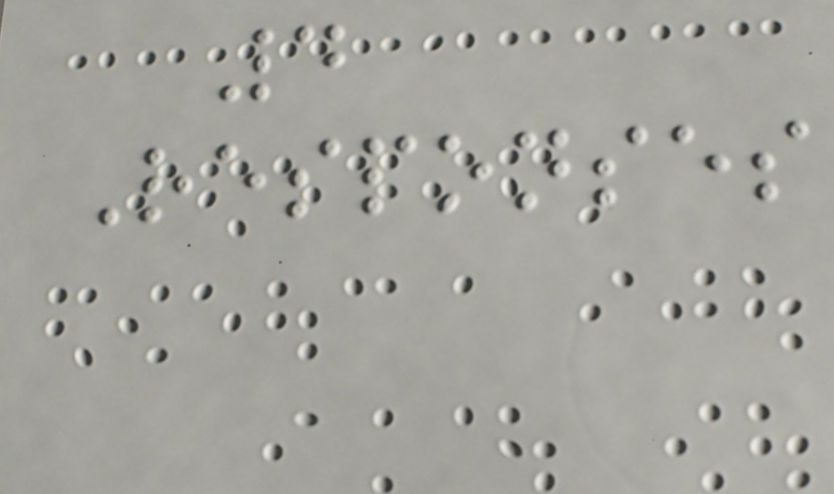4
Responses
